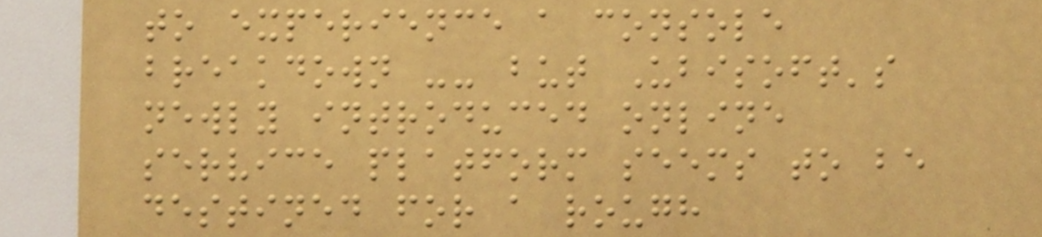to experience a console
breakdown -- but Ubisoft's
newly introduced online
service platform seems to be
destined for a rough
